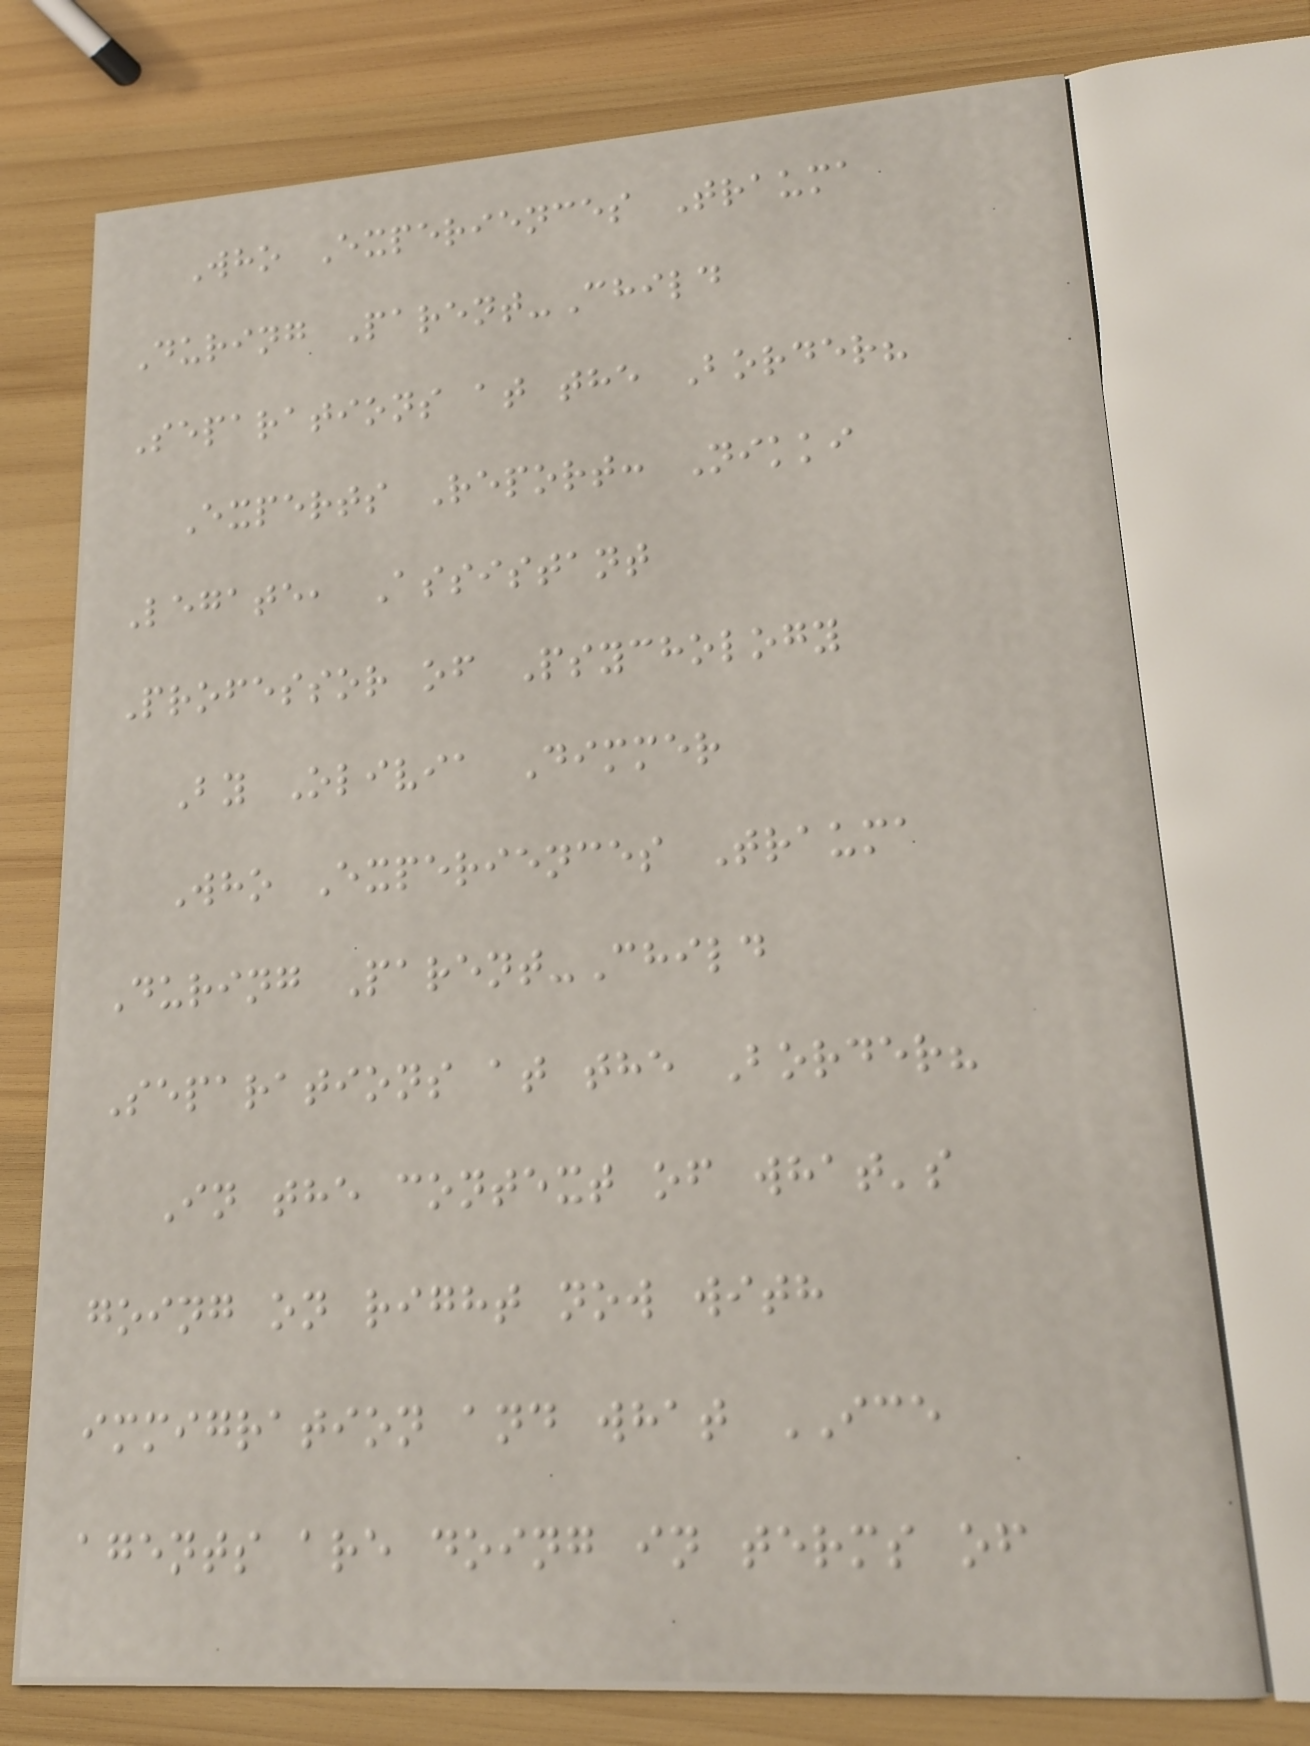Who Experiences Trauma
During Parent-Child
Separations at the Border?
Experts Report: Nikki
Legate, Assistant
Professor of Psychology
By Olivia Dimmer
Who Experiences Trauma
During Parent-Child
Separations at the Border?
In the context of what's
going on right now with
immigration and what ICE
agents are doing in terms of
